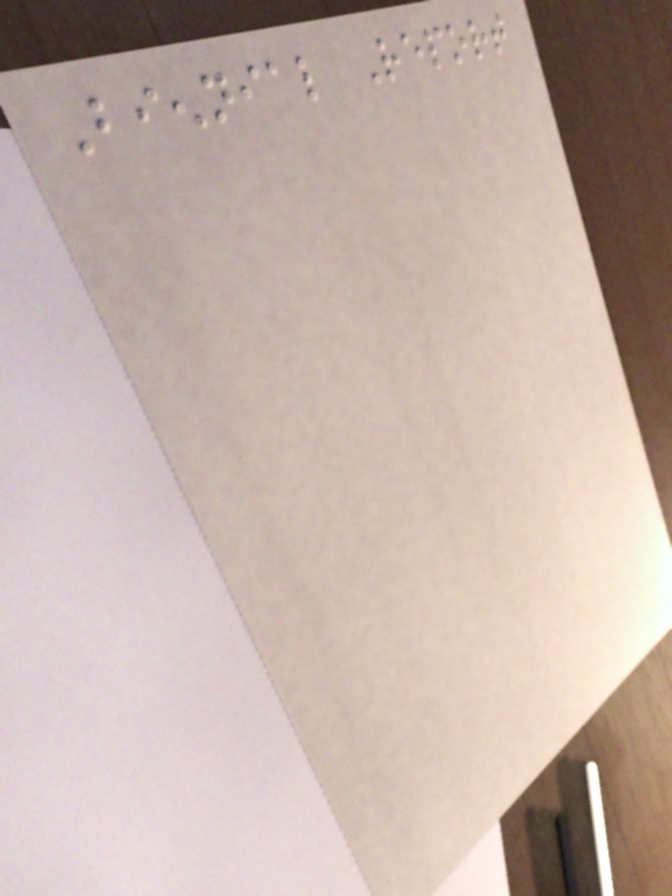Biennial Report
